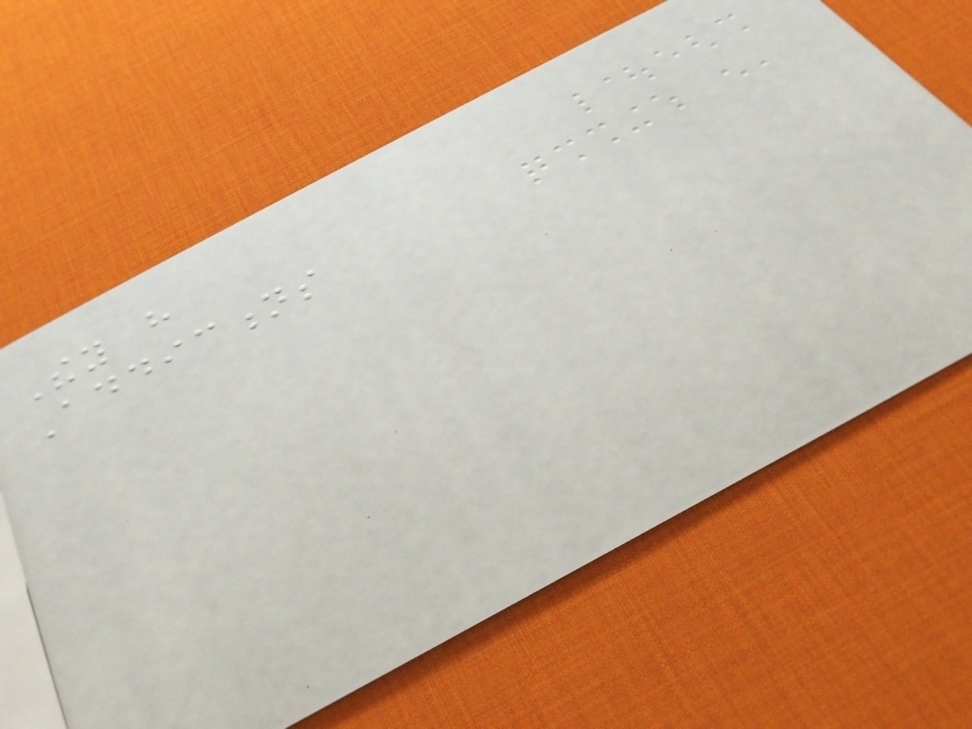They have
Addictions
